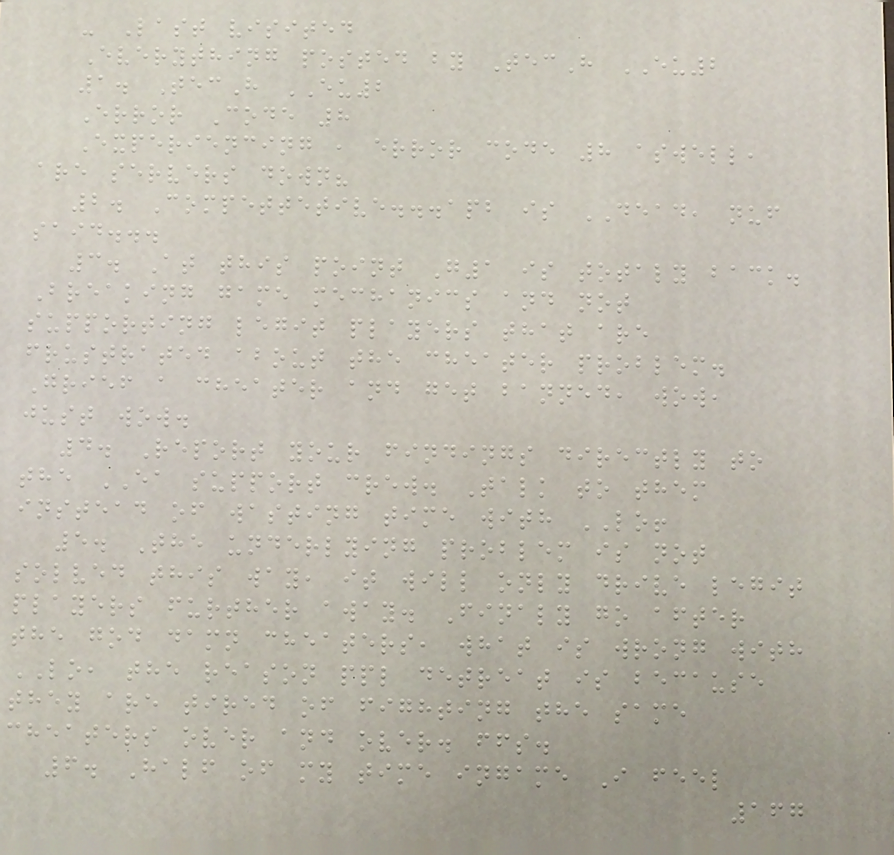- Last visited
Everything posted by TecH EU2
1. TecH EU2
Error Code 8
Experiencing , error code 8 aswell,
are servers down?
2. Compettetive...apb is DEAD, nuf
said...
3. At this point G1 is totaly back.
Breaking game mechanics and not
supporting legit players that are
frustrated about the cheater problem.
Grief a cheater and get banned, wow,
just wow.
4. Report your findings directly to
the EA support crew. Talk to them
instead of wasting time with LO!
5. The underlying problem is not
solved this way, it will only drive legit
players further away. Finaly go after
the god damn cheaters, what is wrong with
LO, the reason ppl detreat is because
they are tired of fighting the same
cheaters over and over. ffs.
6. Half of my time ingame I feel
167
